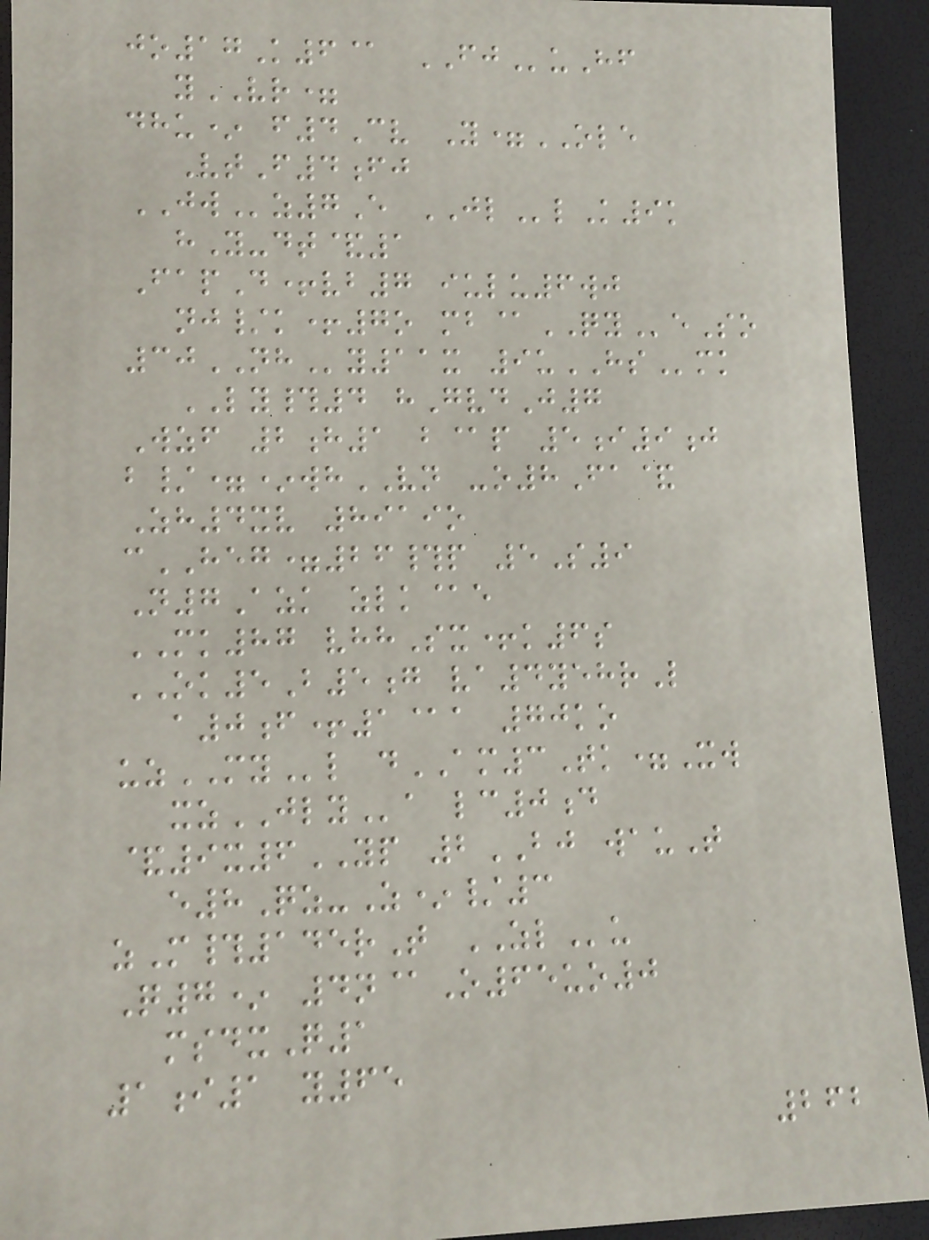jo17K6@ FJuHf
yVR=
dhu* f4Cv Y=OLE
VtF4fj
JWz7E JLlK9k
hY-dt&1
FapD+vb7 iulu6wj
nj/k+7o mb@QYeSo
30NHy11x 9uHSmk
LY#4 hGvdJ7
Wzf 2h1 b@p 5i9j
b/=*whVN -o8Fa&
Zh4xv 8919o
cHEG=26#p 5S9
N7Azk zlk@e
MK87 vhhSx+k6s
OK5B5g va4yehrL
a0f+1@a 70ko
uzMYl dAM3Tk=Xw
xzJLYa lc0d
&9x6YP 2BJ wauT
e8Qz-Z*/3
zM#145rT ZLu
Q7* 4n@O65uo0
msdxQ1
1i1 y65
262
